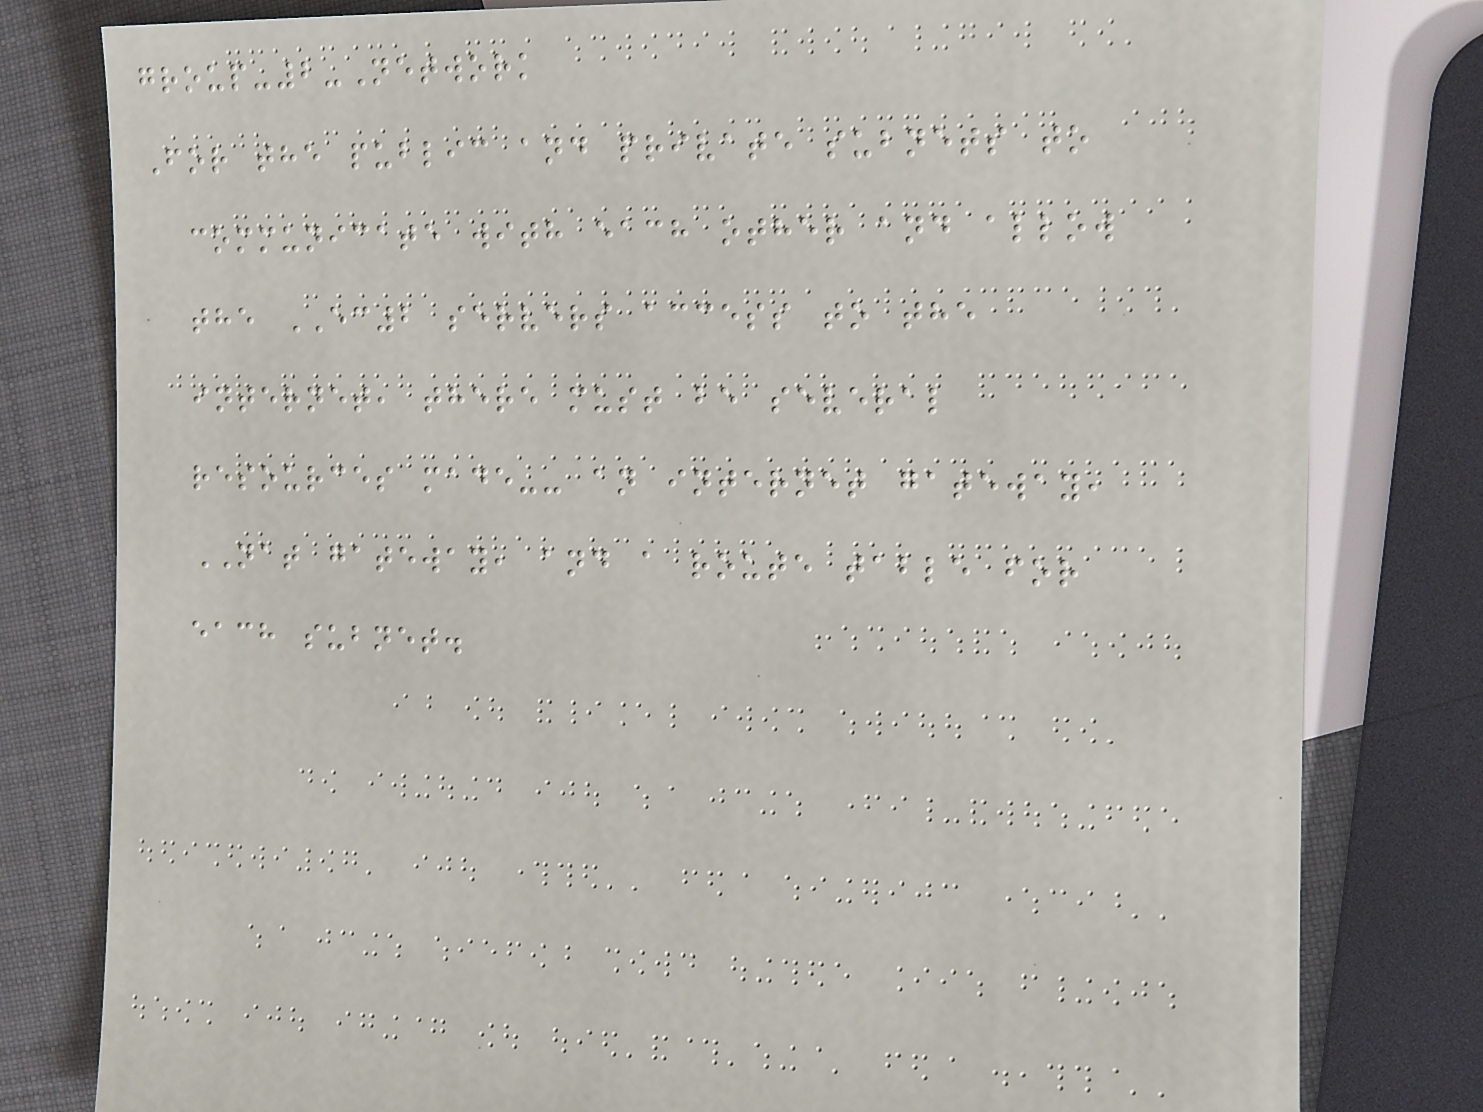group-2-Network
For the public and private subnets to
communicate with each other and allow
the EC2 servers access to the
internet, there must be several
resources made-- an internet gateway,
NAT gateway, and a route table for
each subnet.
